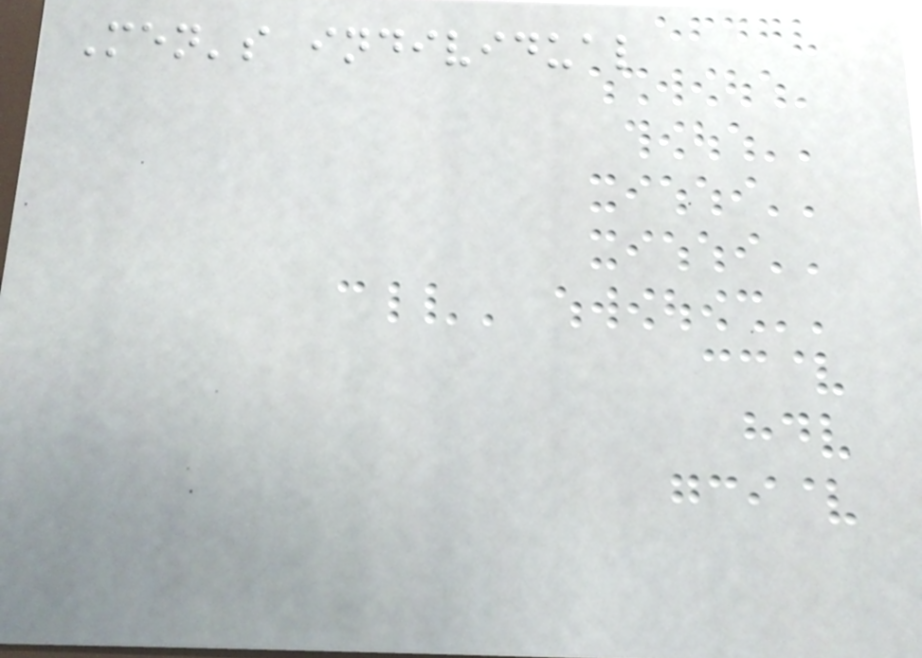Men's individual
